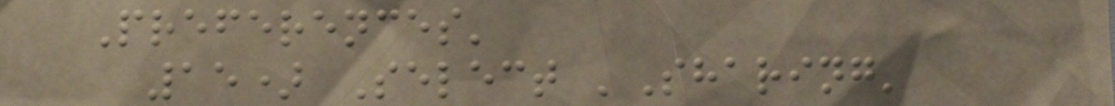Preferences'
15) Select 'Sharing'
